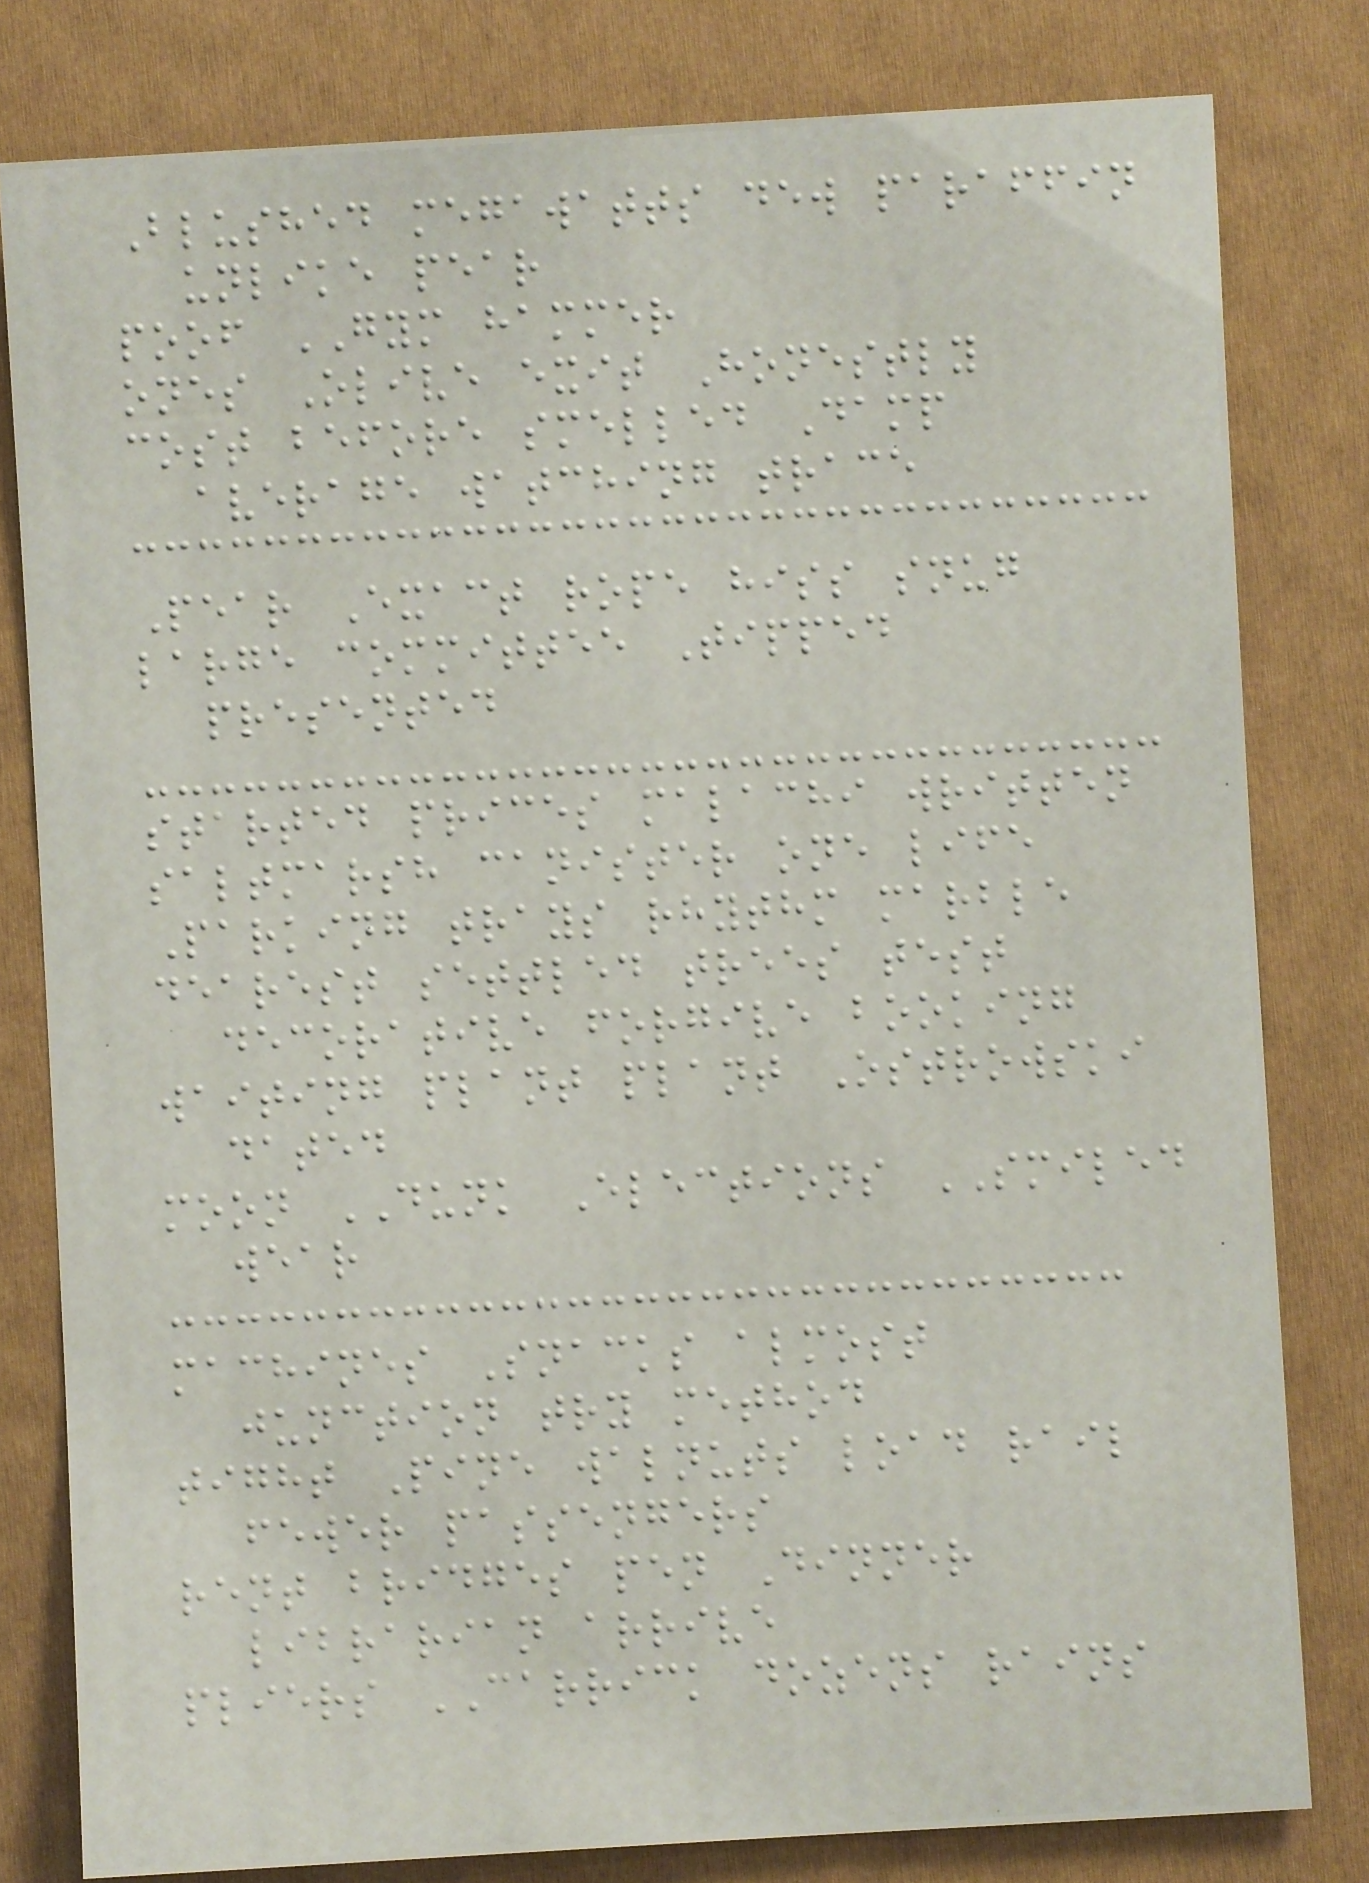Blushed megawatts dew paraffin
unlike pear
poof GYM hammer
ones Olive exit Honestly
cost before smelled Damp
average watching trace
Pear Exact rope hiss snug
large committee Tipped
presented
started prices malachi written
saltmarsh canister one life
Parking trays rhythm marble
dearest settled trees test
decorative forgive booking
waiting plant plant Ostrowski
dated
moon DUNK Elections SMILED
wear
machines Snacks almost
junction try method
tight Pine walnuts load rail
fewer passengers
rent bridges pen Dinner
librarian arrive
pliers CARRICK dozens rains
